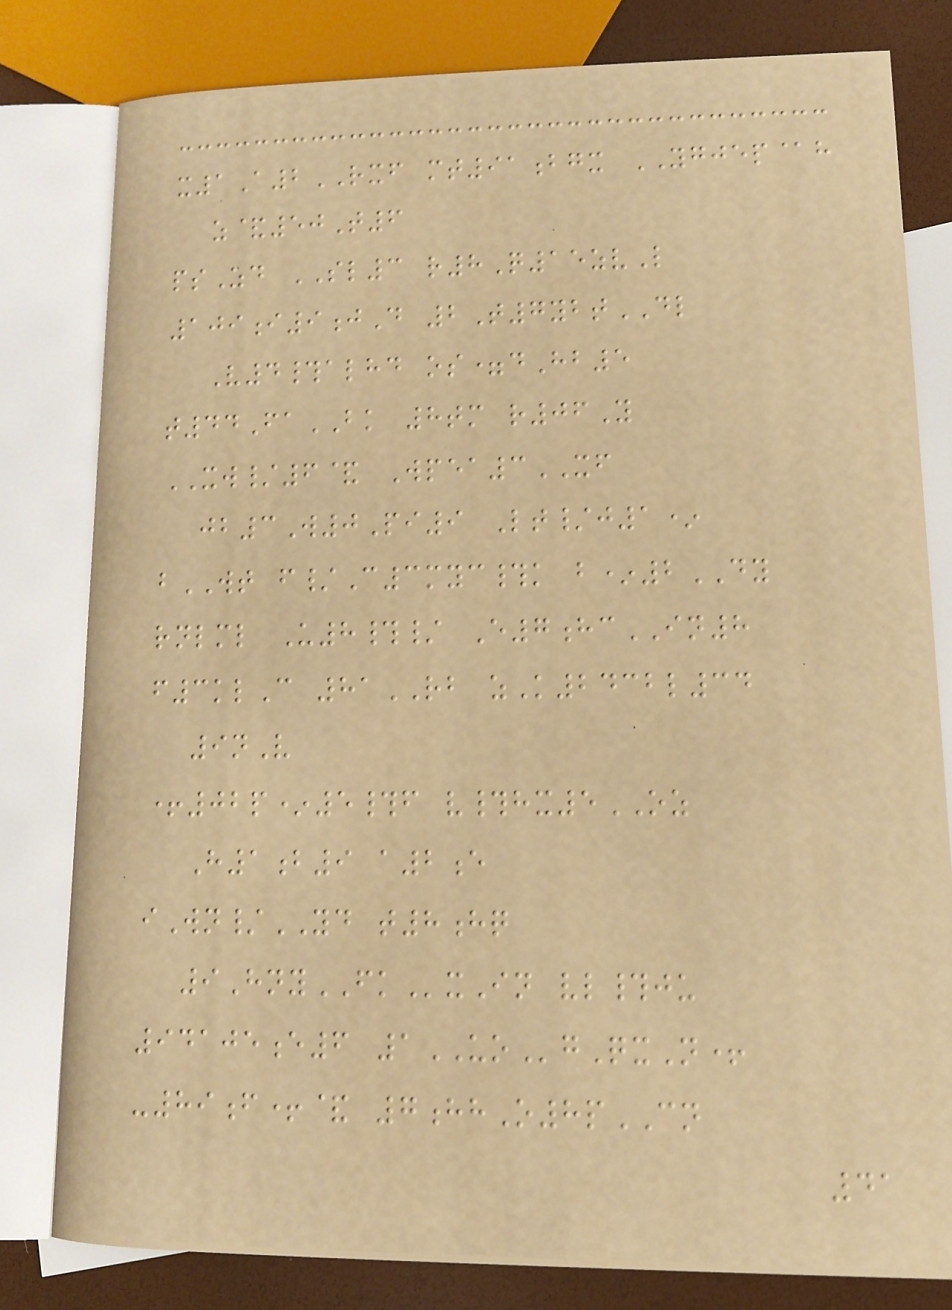x1A2RXF mt91bgx YGJEP@h
z&50T6
psZd SL3 r8Q15zvL
109i9jD 2T7ybtDL
V4#alhd os=dHb5
t44FaBK 8tm r06Y
XW/6& Wpea3XF
jb3W0Pi9 Lt/j1*
bWT f/C3myc#k b*2DY
rnlml U8#/ E7hcIN8
f3klC 81RB zK2432l34
9nV
+02p*5#f v#hx5OZ
H1b9 a2e
iWn/YD t8hq
9HnyFKxIn vl#ju
94105e6 1UOgQxN+
-89f+& 7hhO8pCN
41
